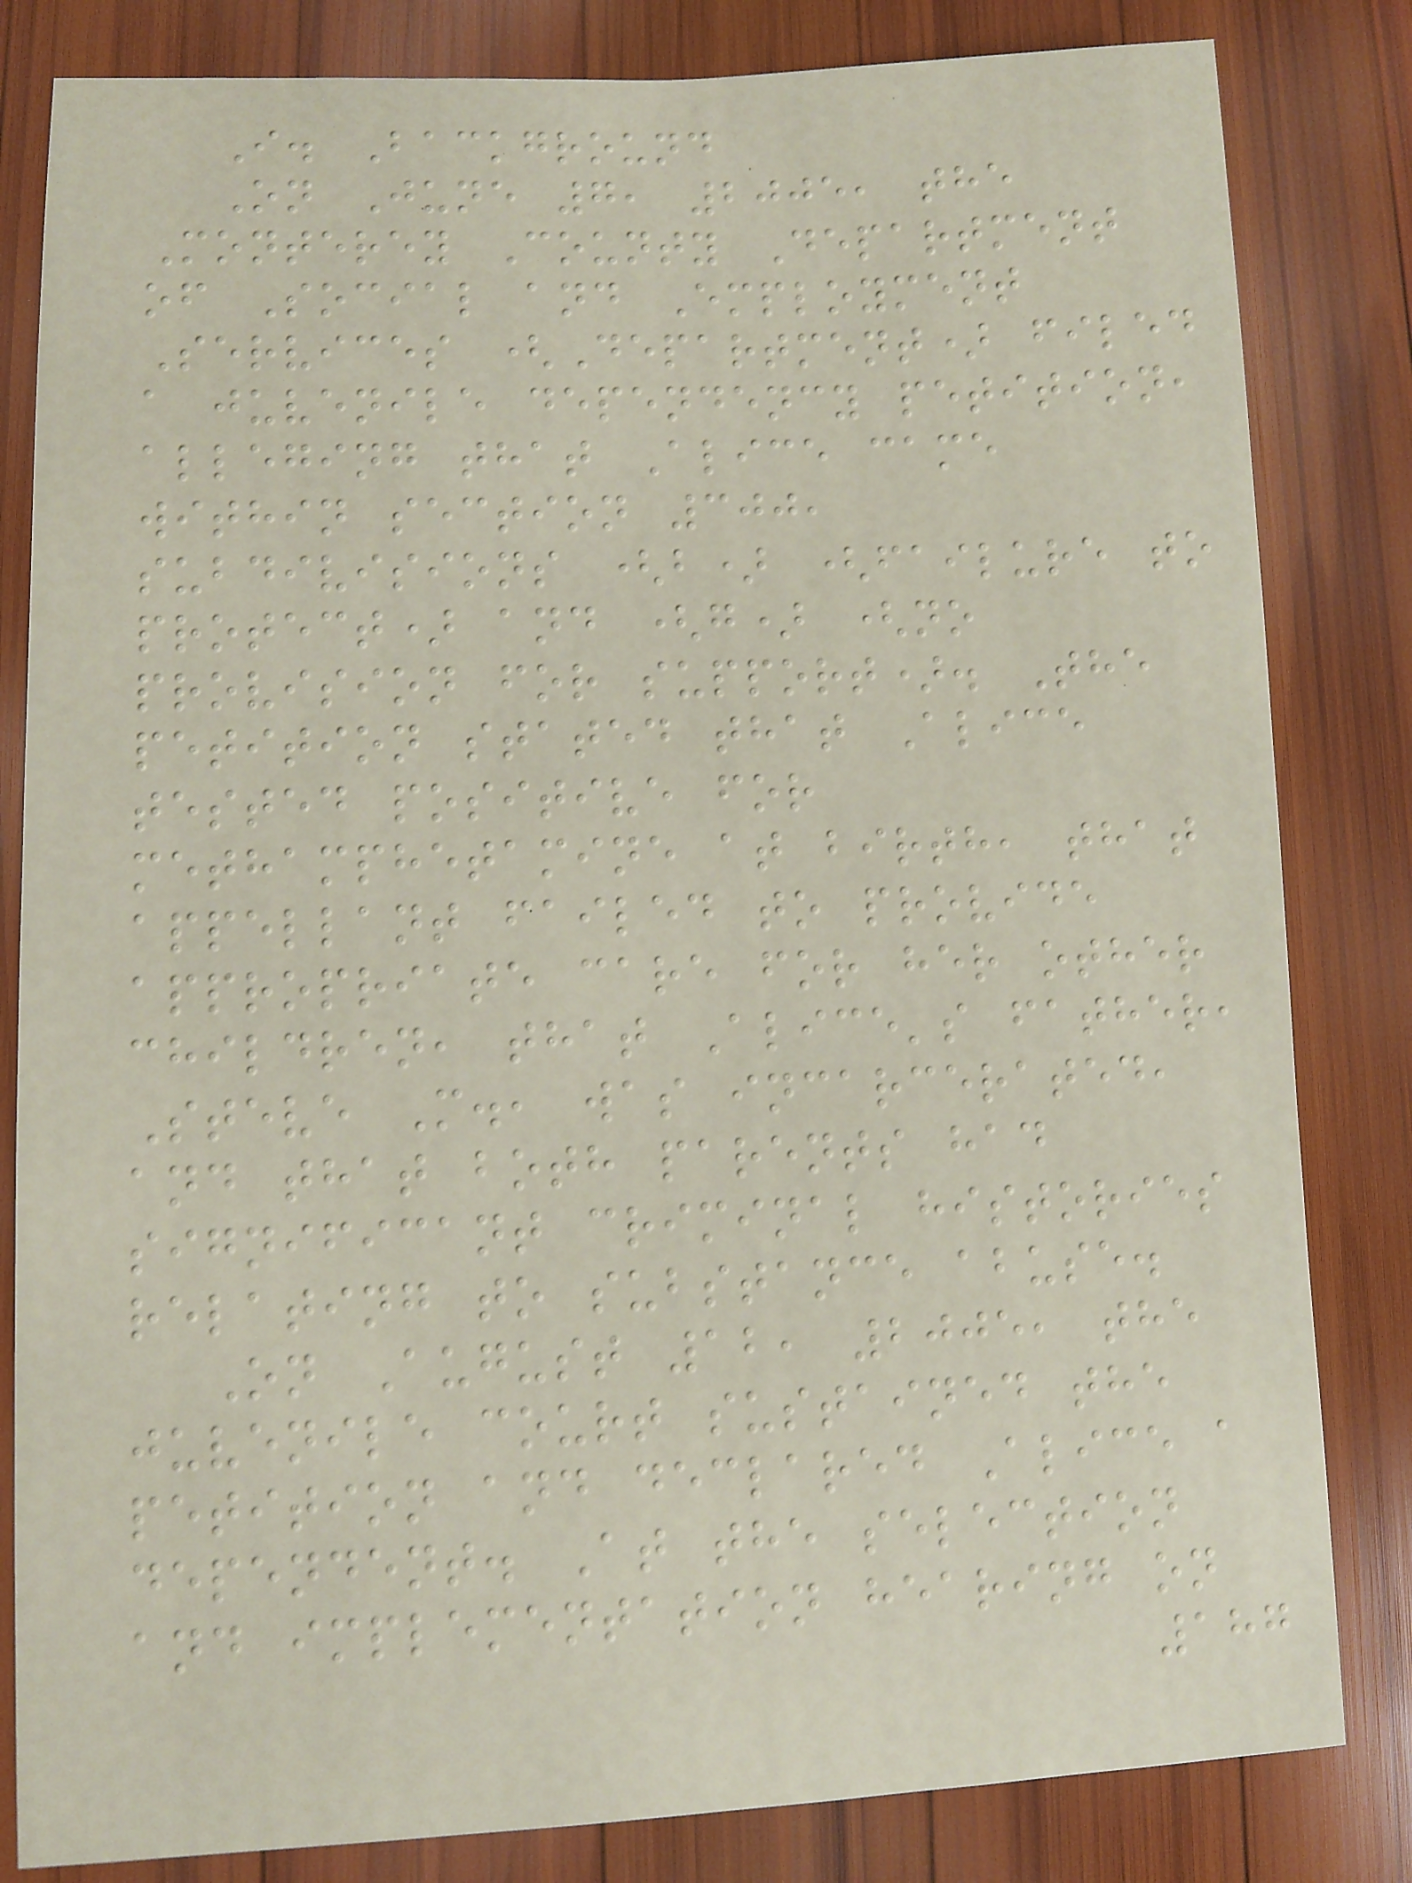I. Background
On June 7, 2005, the
Monterey County Department
of Social and Employment
Services (Department) filed
a juvenile dependency petition,
alleging that Alice came
within section 300,
subdivisions (b) (failure to
protect) and (g) (no
provision for support). The
petition stated that Alice
tested positive for
methamphetamine at birth, that
appellant failed to provide
appropriate care for her other
children, that Alice's father,
Steve M., was incarcerated,
and that both parents had
significant criminal histories
relating to substance abuse.
On August 12, 2005, the
juvenile court sustained the
petition and declared Alice a
dependent. At the selection
and implementation hearing on
187
